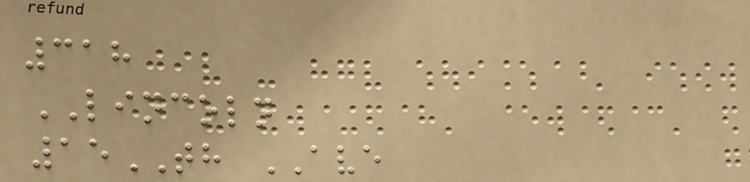318
LINCOLN
15TH AVE
